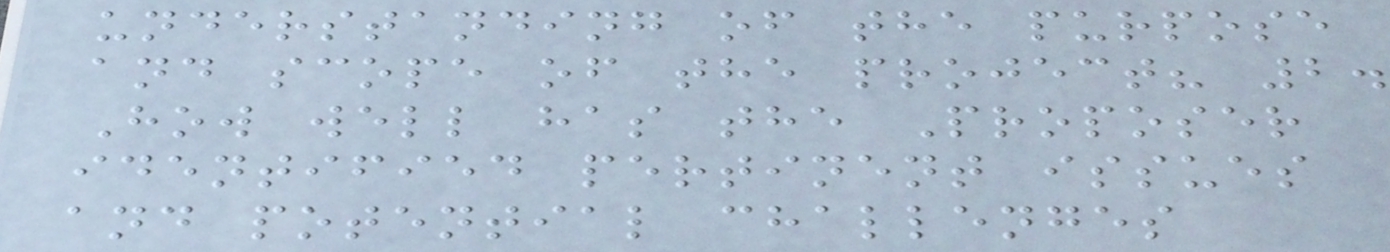understanding of the purpose
and scope of the project? 2.
How well has the Proposer
identified pertinent issues
and potential challenges
